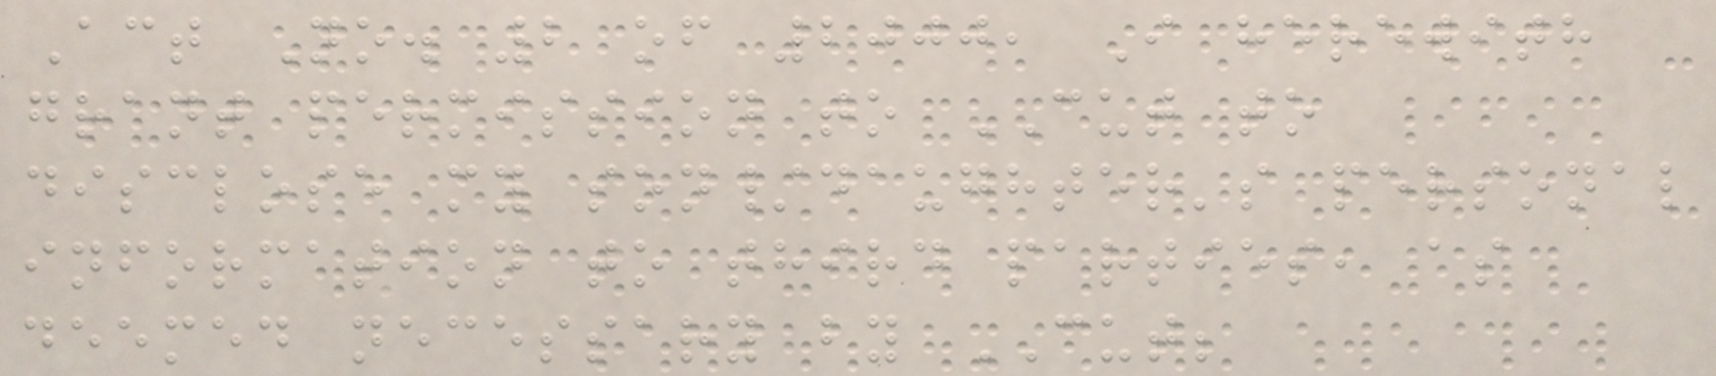Act No. 2 of 2000, I herewith
grant permission to CUT to
disclose my son/daughter's personal
information to third parties, as
deemed necessary by CUT;
